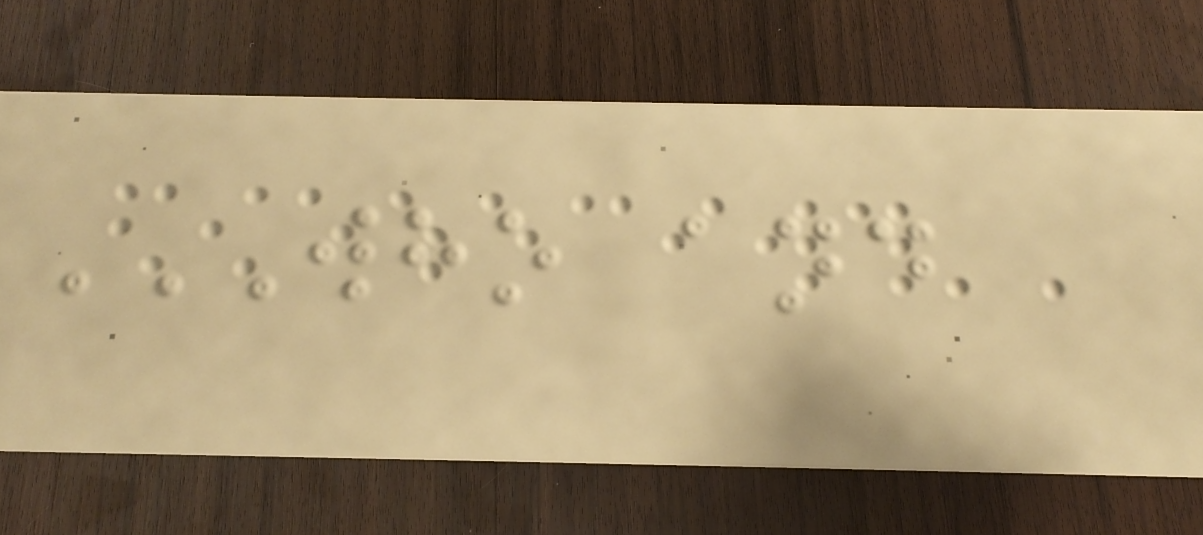WHO AND
